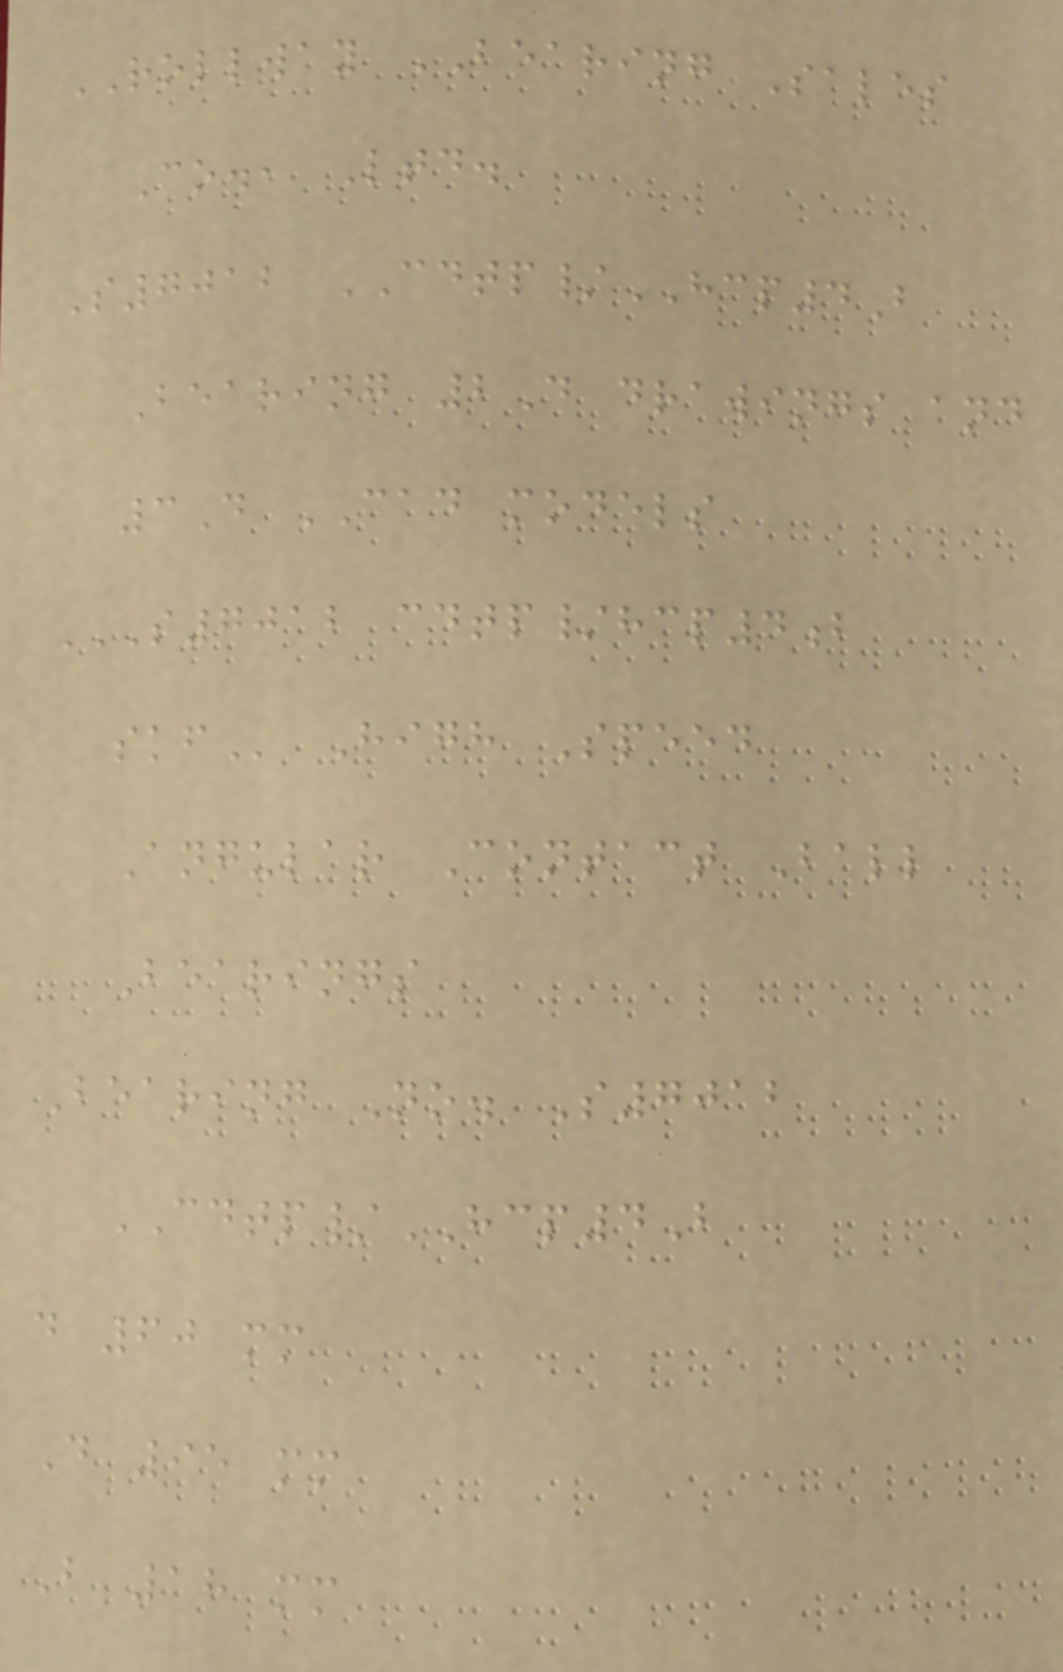ROLLWAY BEARING Sales
Co., Ltd.
S7012 CDTP/HCP4B
Bearing 2D drawings and
3D CAD models
S7012 CDTP/HCP4B
SKF High Speed
Angular Contact Ball
Bearings
Bearing No. S7012
CDTP/HCP4B
d 60 mm
D 95 mm
B 18 mm
